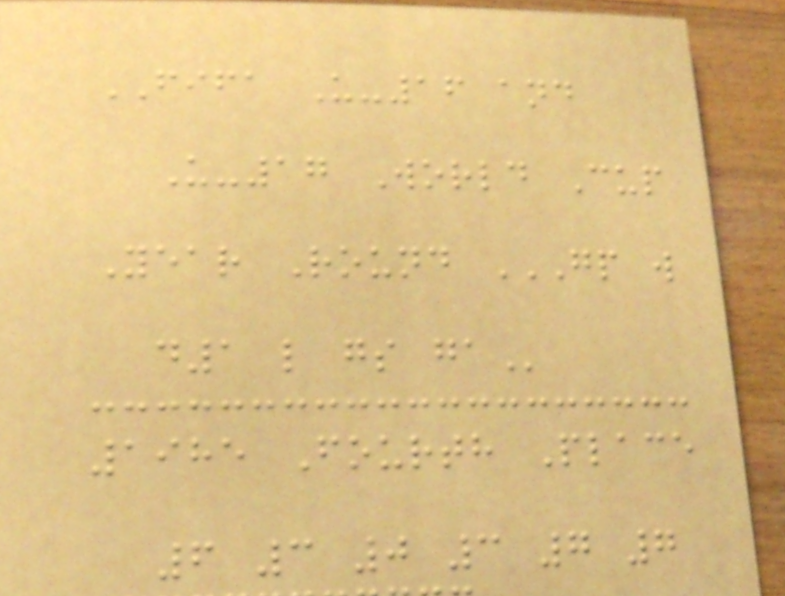FIFA U-16 and
U-17 World Cup
Year Round GP W
D1 L GS GA
1985 Fourth Place
6 3 0 3 7 7
